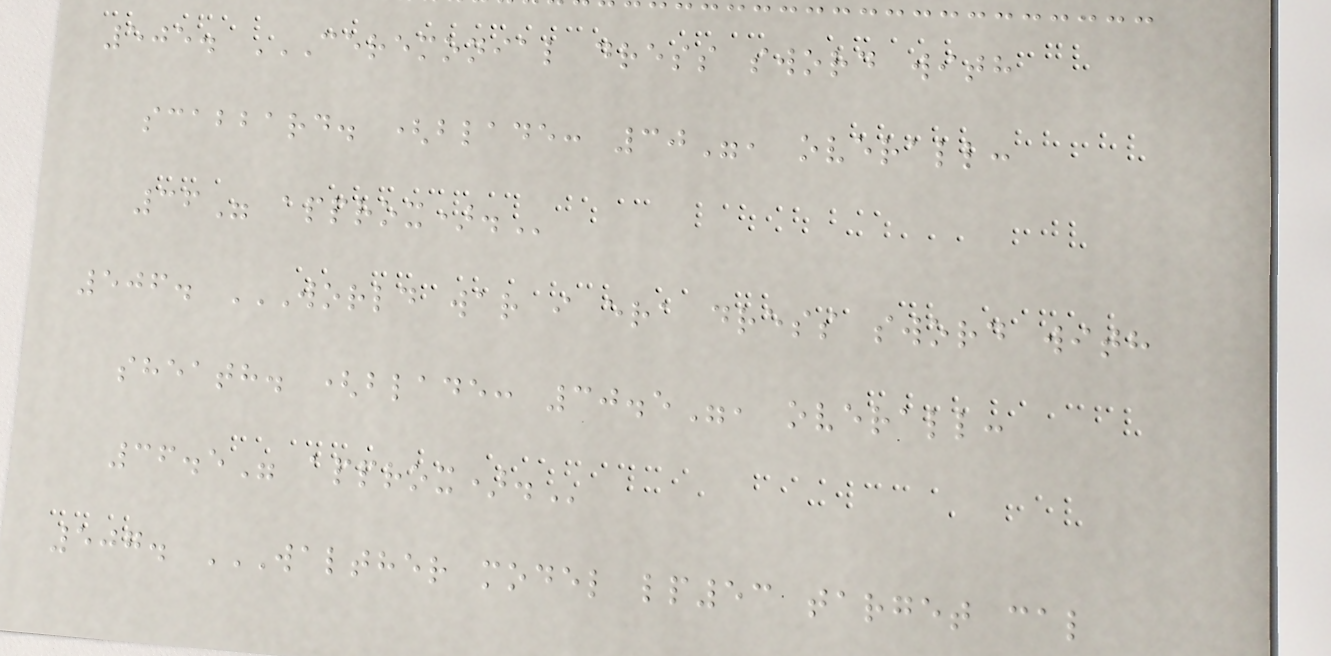505. CEREMONIAL DRESS SWORD WITH
SCABBARD. (BLADE: 30", OVERALL:
36" APPROX).
506. WORLD WAR I ERA DRESS SWORD WITH
SHEATH. (BLADE: 30.5", OVERALL:
36.5" APPROX).
507. WALTHER MODEL LP53 TARGET CAL
